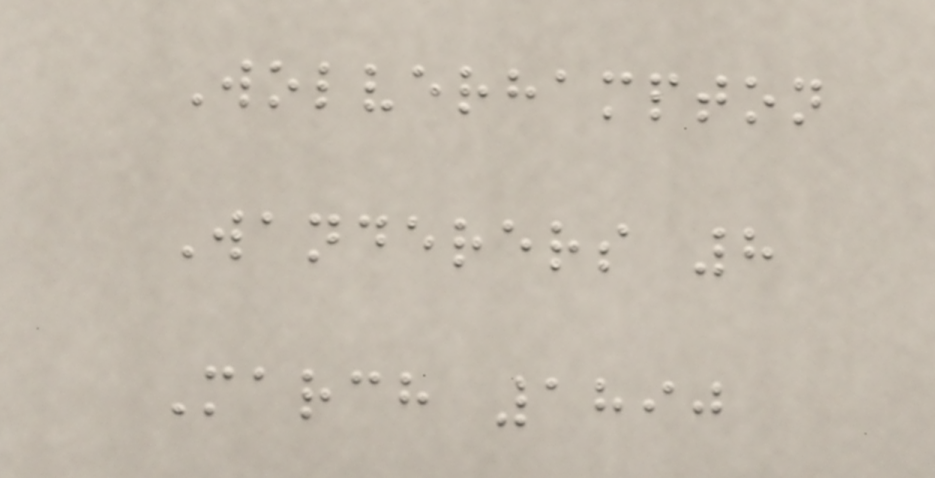Wolverhampton
Wanderers 8
March 1890
